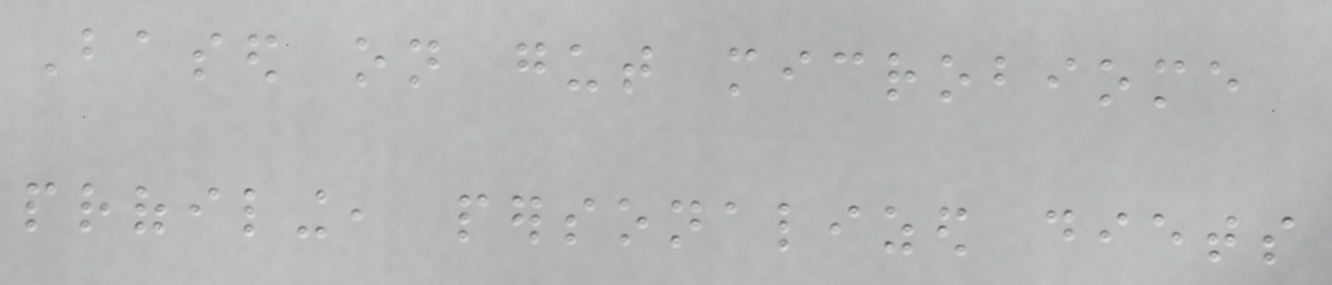Based on gut microbiome
profiling, personalized diets
